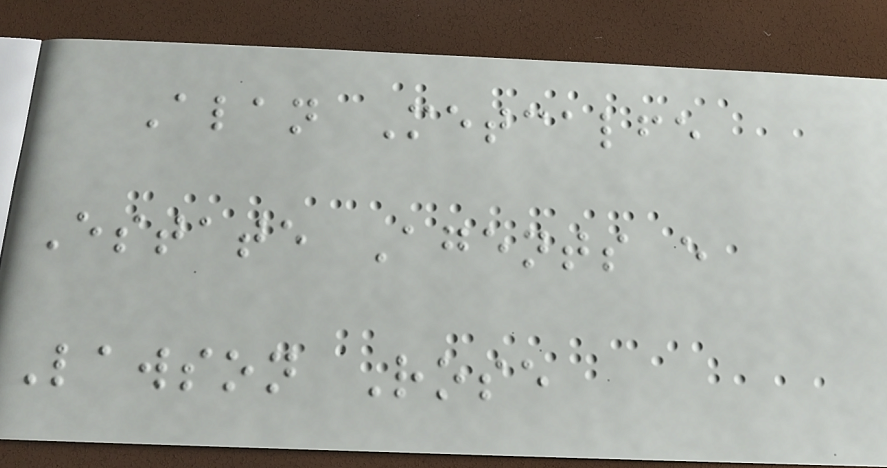Alan Metcalfe
Estate Agents e
Lawson Rose
